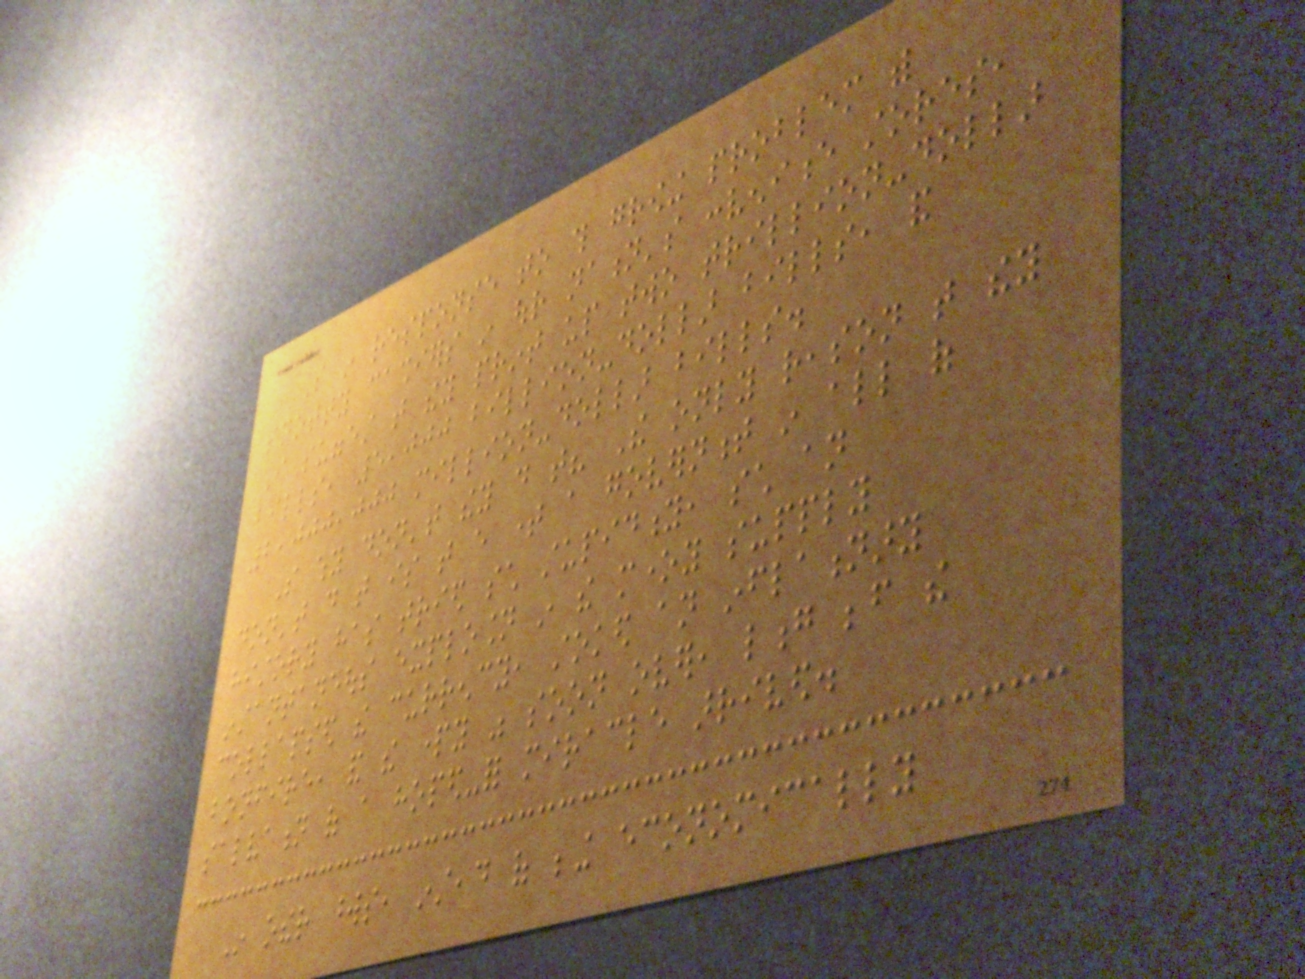So in response to this growing problem with
snotty cashiers in our nation's convenience stores,
I suggest that they print up two trillion-dollar
bills, 5,000 billion-dollar bills, and
2,000,000 million-dollar bills.
So why don't they do that? The only reason that they
don't do that is that every time a government in all of
history has tried such stupidity, such an
instantaneous explosion in the money supply
collapsed the currency, stoked an inflationary
bonfire, and the party was soon over, long before the
salvation of a hoped-for miracle arrived.
In other words, instead of being economically
